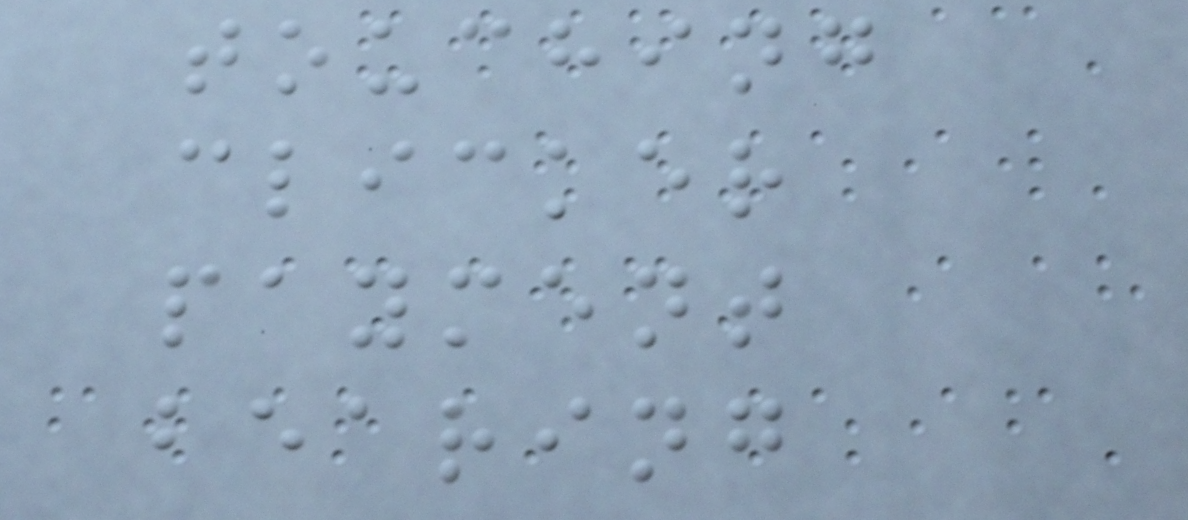touching
clicker
payment
bearing
